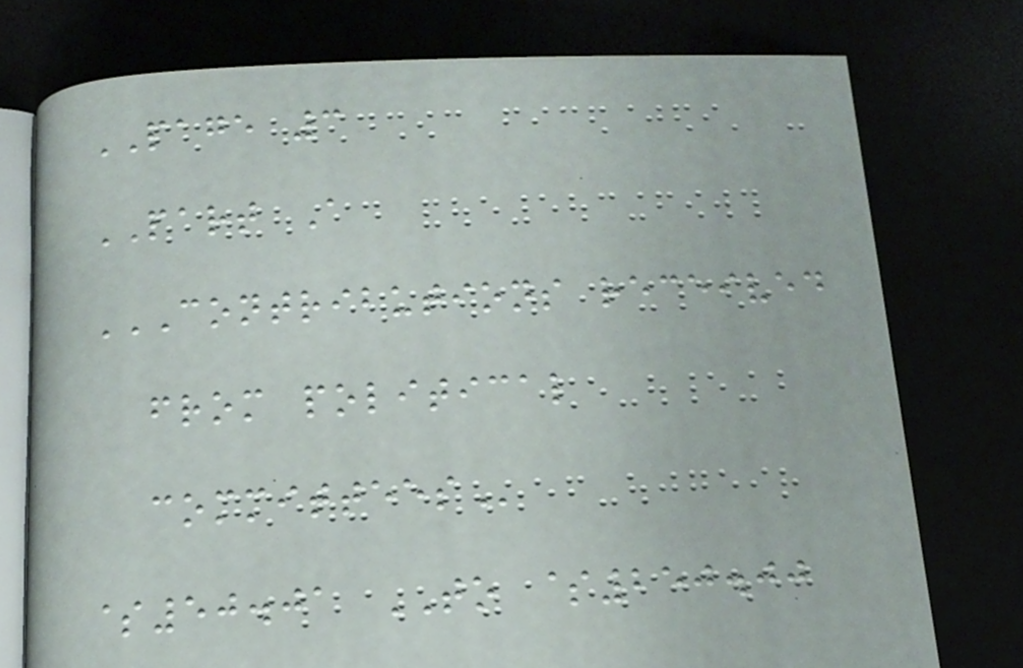PAGE 3
PART A
CONTRIBUTIONS RECEIVED
FROM POLITICAL
COMMITTEES
$50.01 TO $250.00
